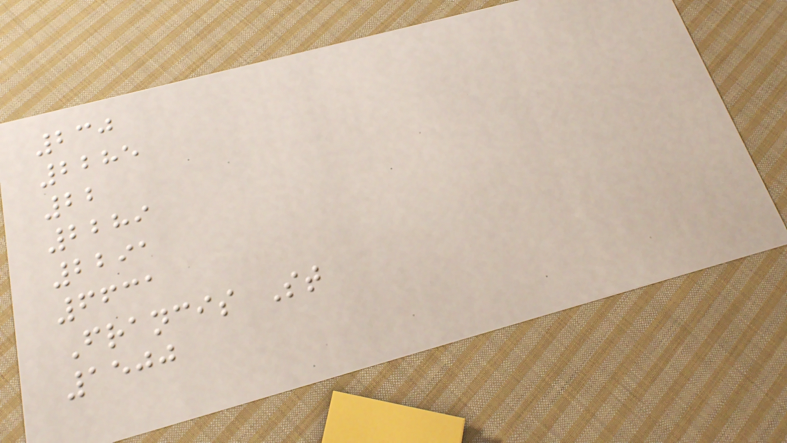230
2285
22
2289
2291
6631
Francis St
1500
